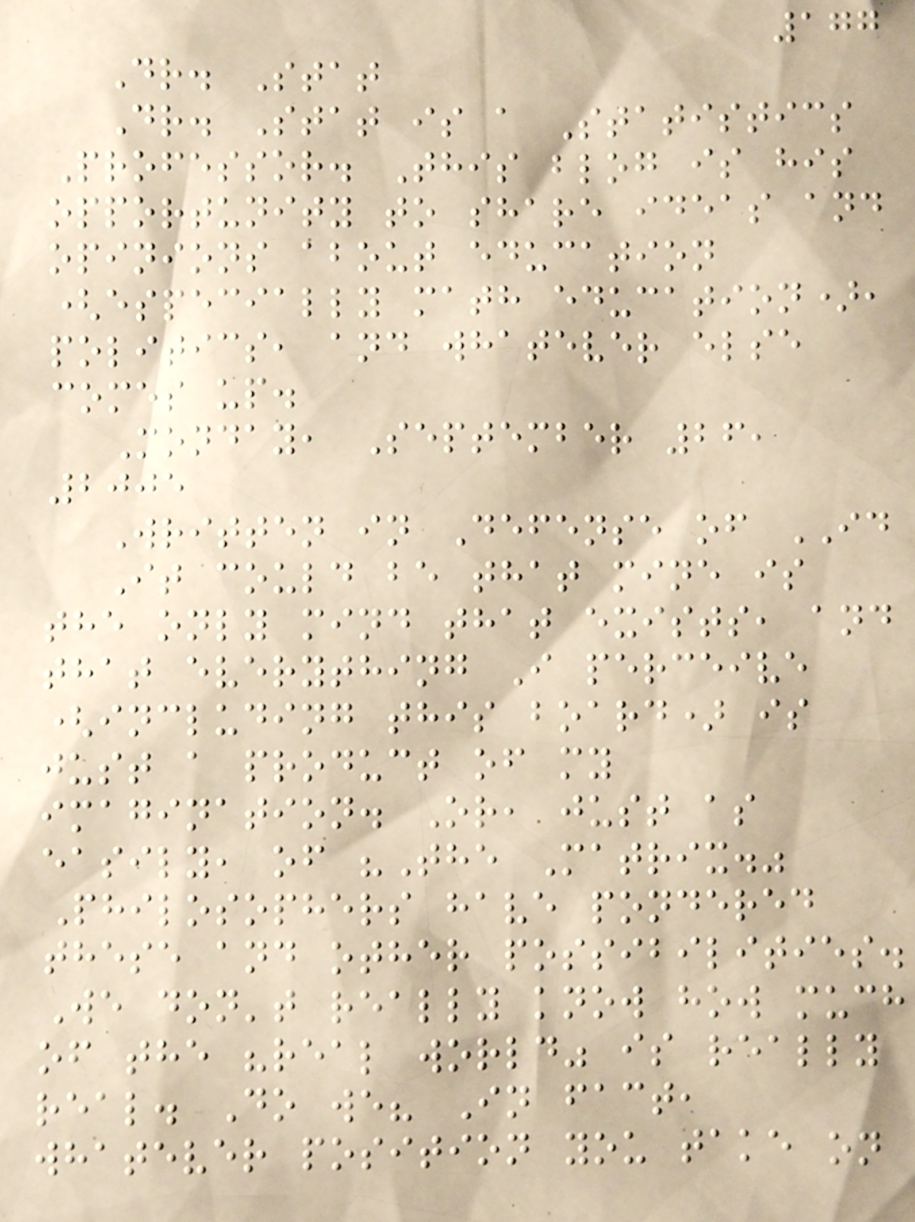177
Dr. Stat
Dr. Stat is a Statistics
Professor. This blog is his
opportunity to share ideas and
opinions about education
(especially math education),
politics, and whatever else
comes up.
Monday, September 26,
2005
Written in Defense of ID
It could be that mine is
the only mind that exists, and
that everything I perceive
(including this board) is
just a product of my
imagination. Or, just as
easily, of "The Matrix."
Philosophers have pondered
these and other possibilities.
We don't really know how much
of the "real world" is really
real. Do we? In fact,
whatever position you take on
